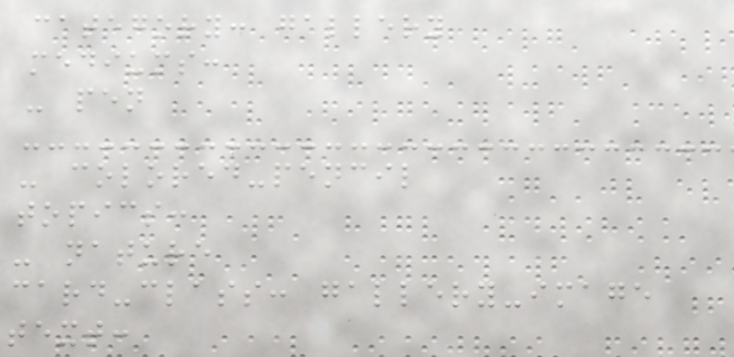category: gallery
mediums:
- pen
- colored-pencil
topics:
- nature
card-class: gallery-image
text:
